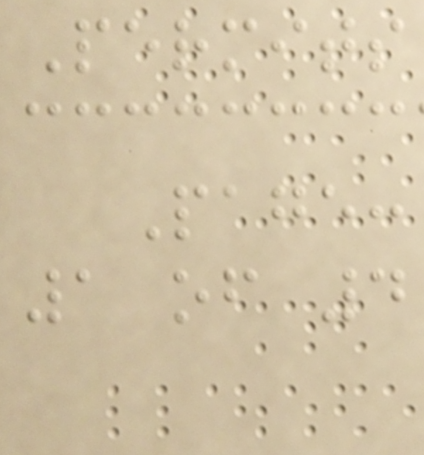Permits
Page:
1 of 4
